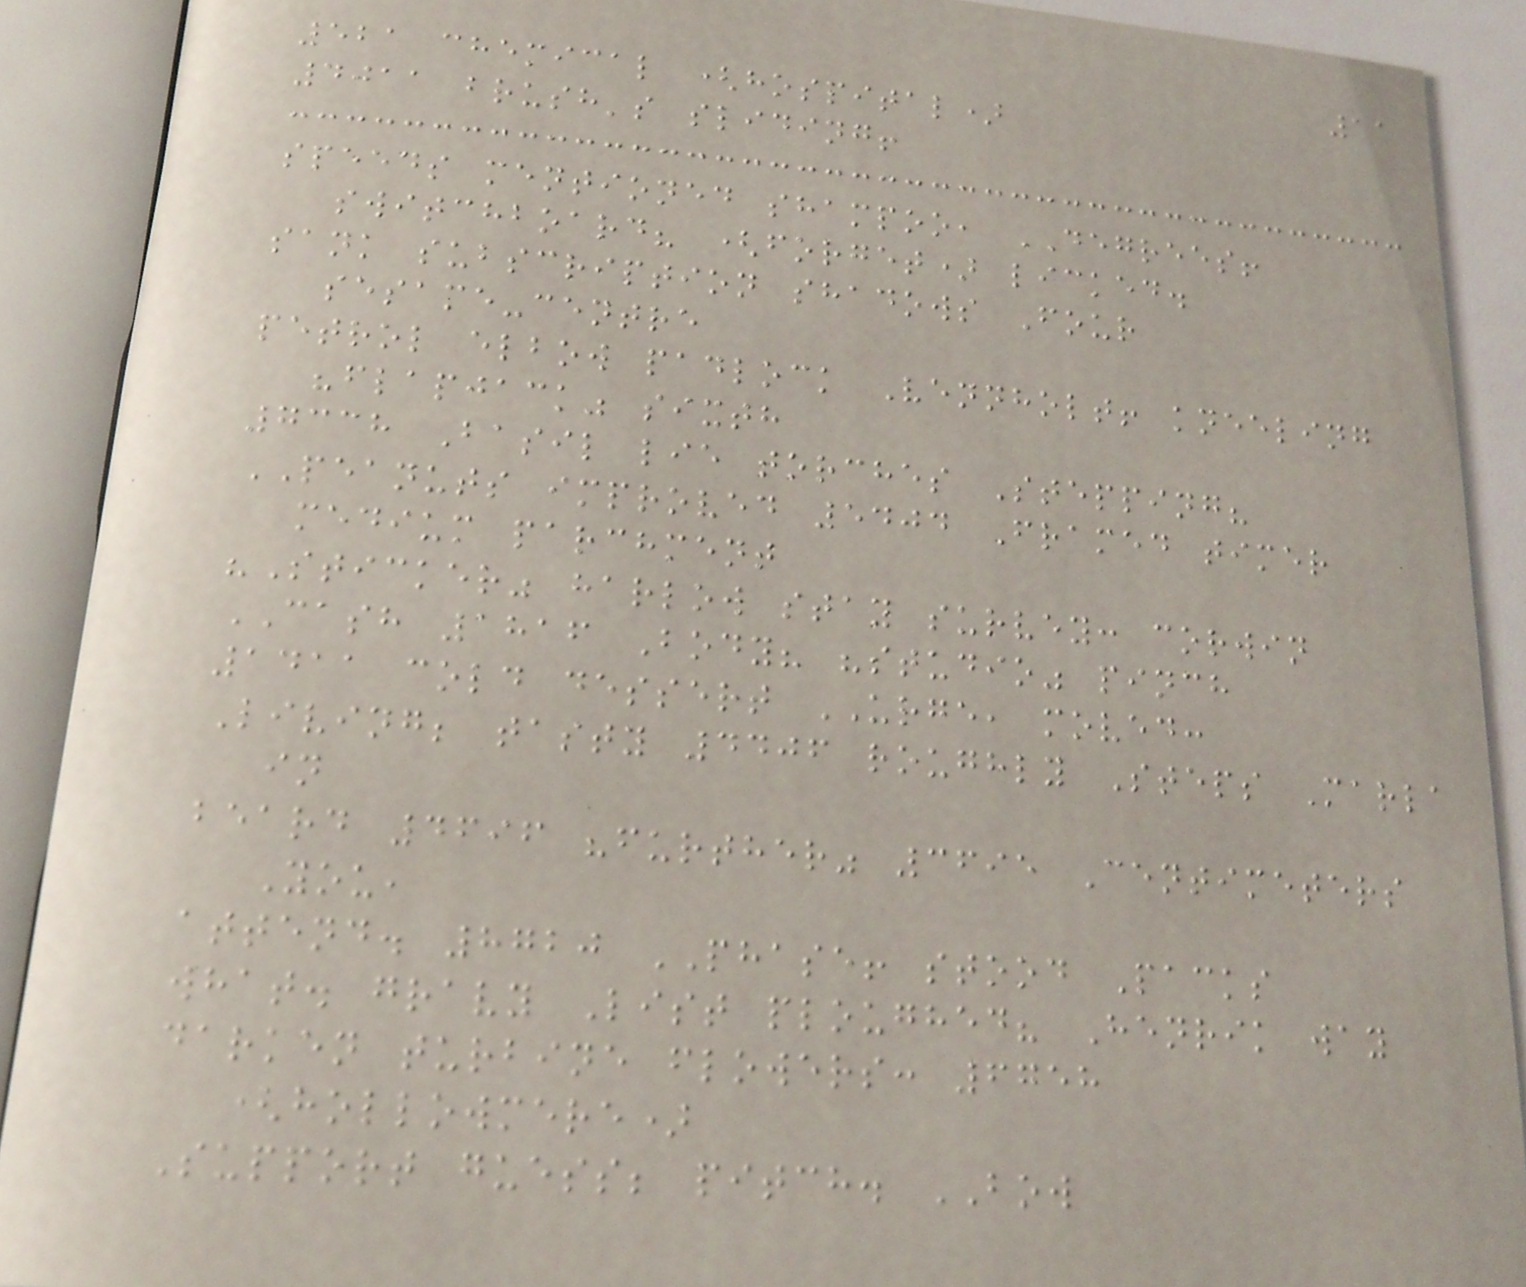11
521 chemical (hospital)
4011 brush's sliding!
speeds mentioned shampoo, DEGREES!
switchboard? (forget) licked.
sank subscription shadows Four
sesame-centre
petrol elbow padlock Vennholt! kneeling
"flapjack" sixth
7338 Basil lie torches Stepping?
PEANUTS improved 5404 Framed timer
medium parchment
"Sticker" harlow stay survey: corwin
CASH 1816 Body? "studio" pinch
1411 cold dessert URGE, moved:
Living; tasty 4406 roughly Steps Marla
in
beard 4696 "further" 3695 Centimeters
You,
attend. 8720 PHASE! stood Packs
what. gravy List ploughed? Henrik way
darken turbine flowers: 6758
(hollowmere)
Support guess; pitch. BOW
